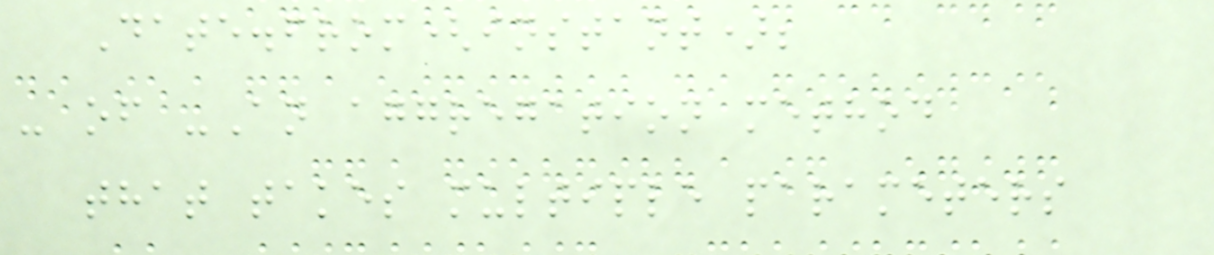Date.from(instant);
- of -An aggregation method
that takes multiple parameters
